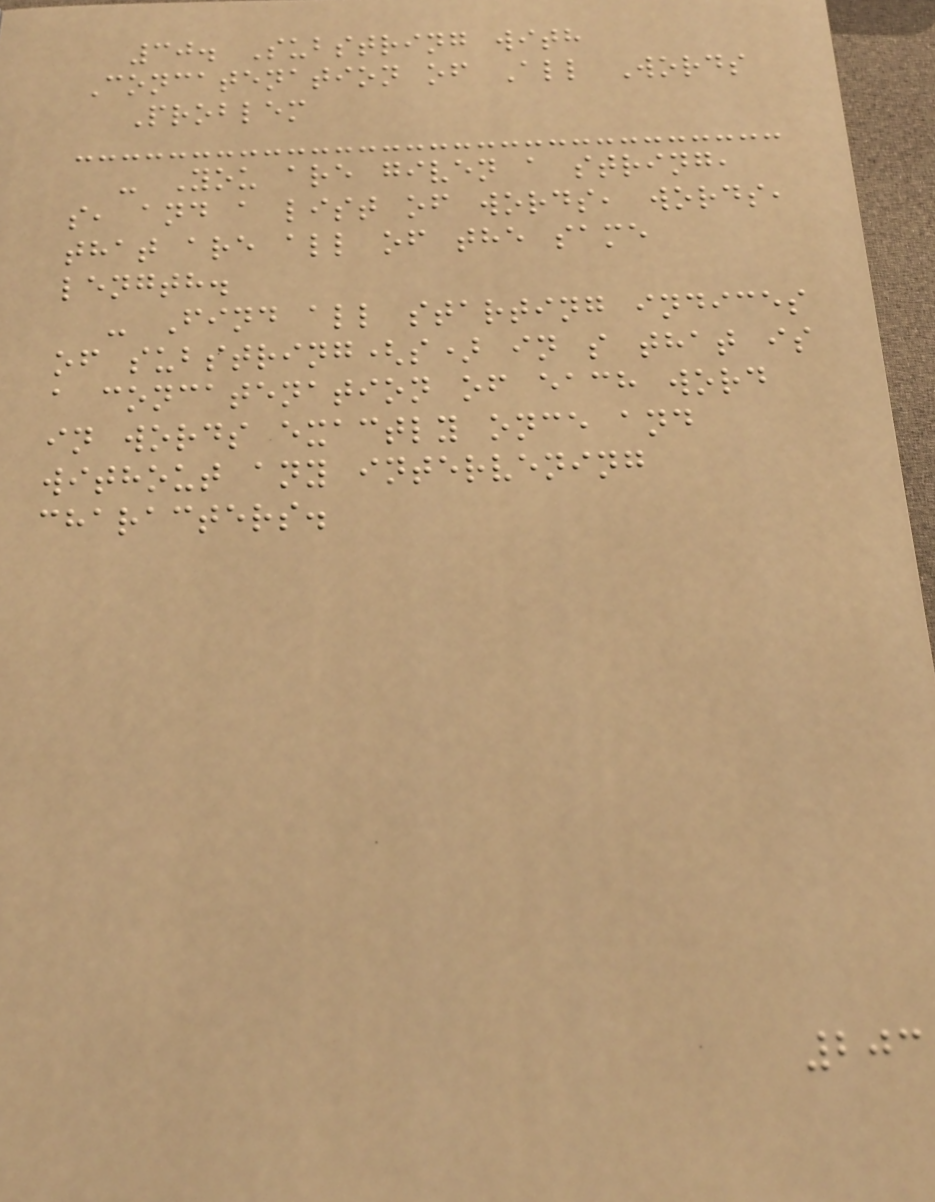30. Substring with
Concatenation of All Words
Problem
- You are given a string,
s, and a list of words, words,
that are all of the same
length.
- Find all starting indices
of substring(s) in s that is
a concatenation of each word
in words exactly once and
without any intervening
characters.
203
